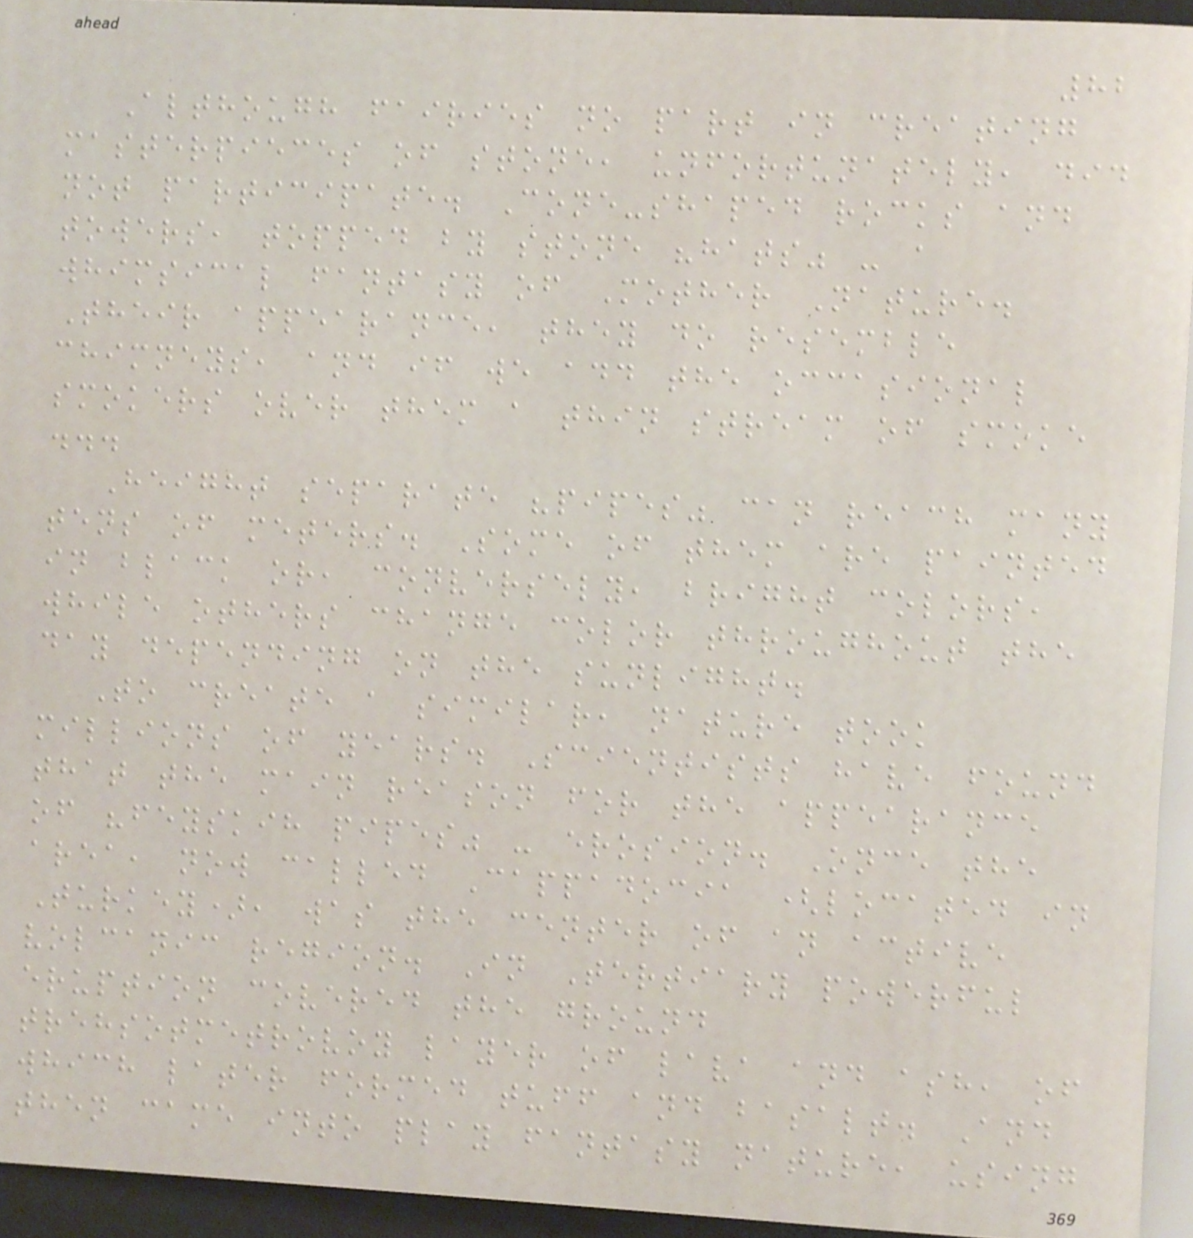82
Although fairies no part in creating
masterpieces of stone, unfortunately, did
not participate. Cone-shaped rocks and
towers, topped by stone "hats" - a
whimsical fantasy of Mother Nature.
Their appearance, they do resemble
chimneys, and if we add the occasional
smokers over them a thin stream of smoke
...
Height separate "pipes" can reach many
tens of meters. Some of them are painted
in black or, conversely, bright colors,
while others change color throughout the
day depending on the sunlight.
To create a similar, nature took
millions of years. Scientists have found
that the main reason for the appearance
of "feyskih pipes" - erosion. Once the
area, now called Cappadocia (located in
Turkey), was the center of an active
volcanic region. In Tertiary powerful
eruption covered the ground
trehsotmetrovoy layer of lava and ash, of
which later formed tuff and basalt. And
then came into play fantasy nature, using
